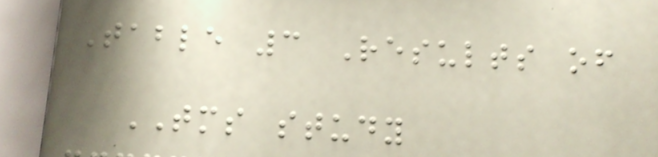Table 3 Results of
TMS study
